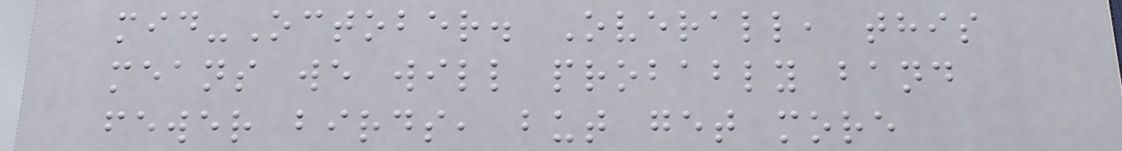mid-October. Overall, this
means we will probably band
fewer birds, but get more
